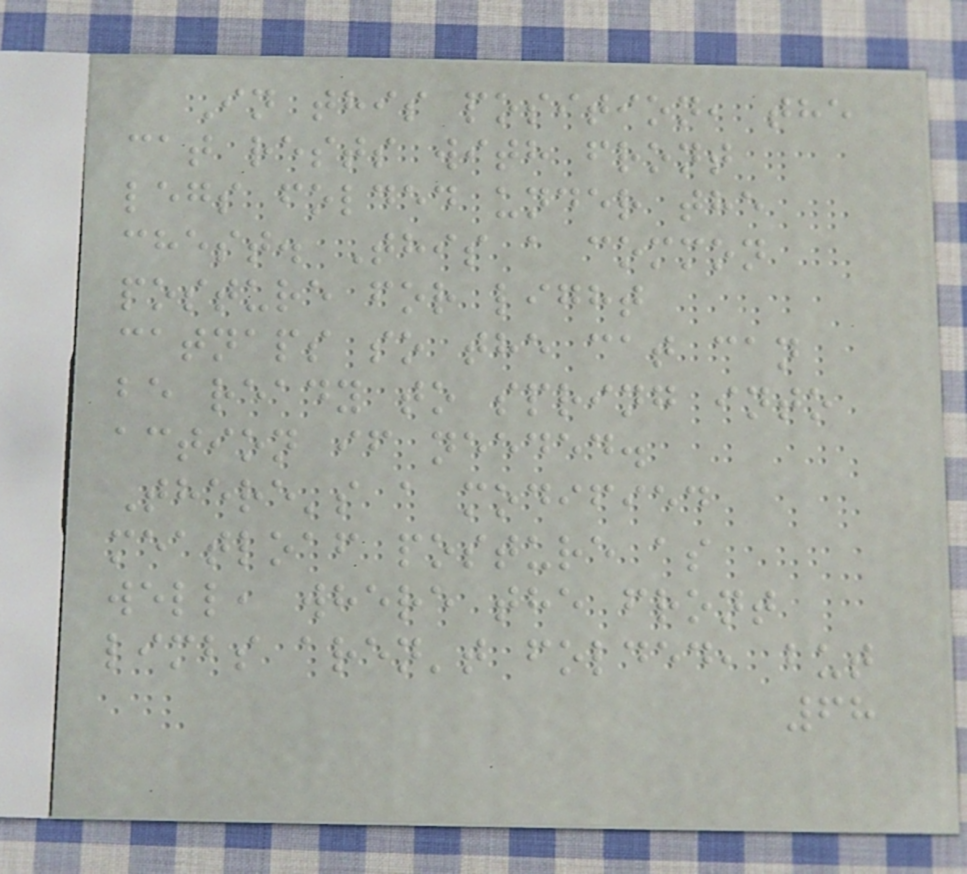In this position, the
cat rests with front
legs folded under the
chest. This a common
posture for light
catnaps so the cat can
be ready to spring into
action if needed.
There's a modified
meatloaf posture as
well, where the front
limbs aren't folded, but
68
